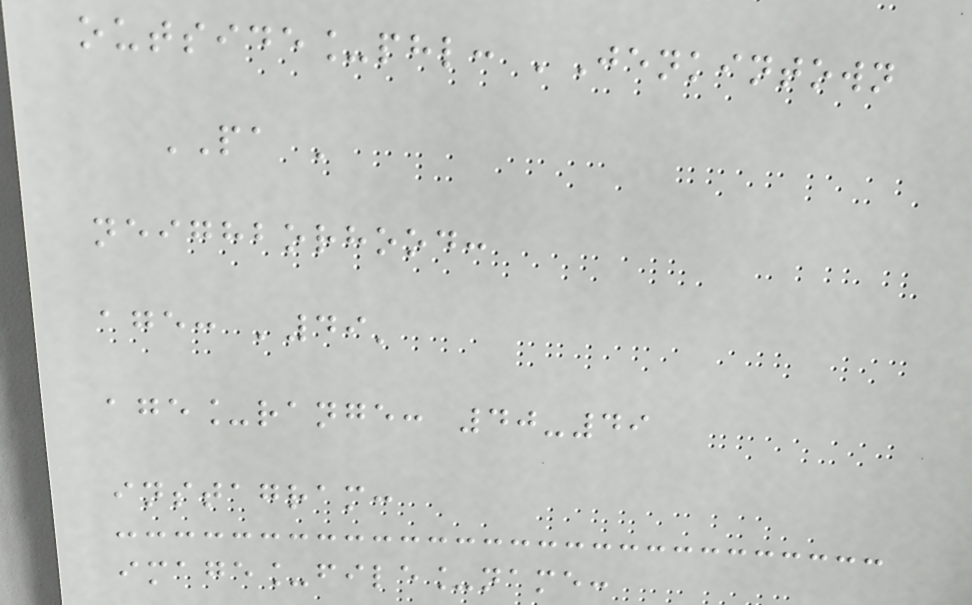outside_phl: 'Jenkintown
PA '
neighborhood:
age: '49'
age_range: 40-49
instagram:
image_file_name:
